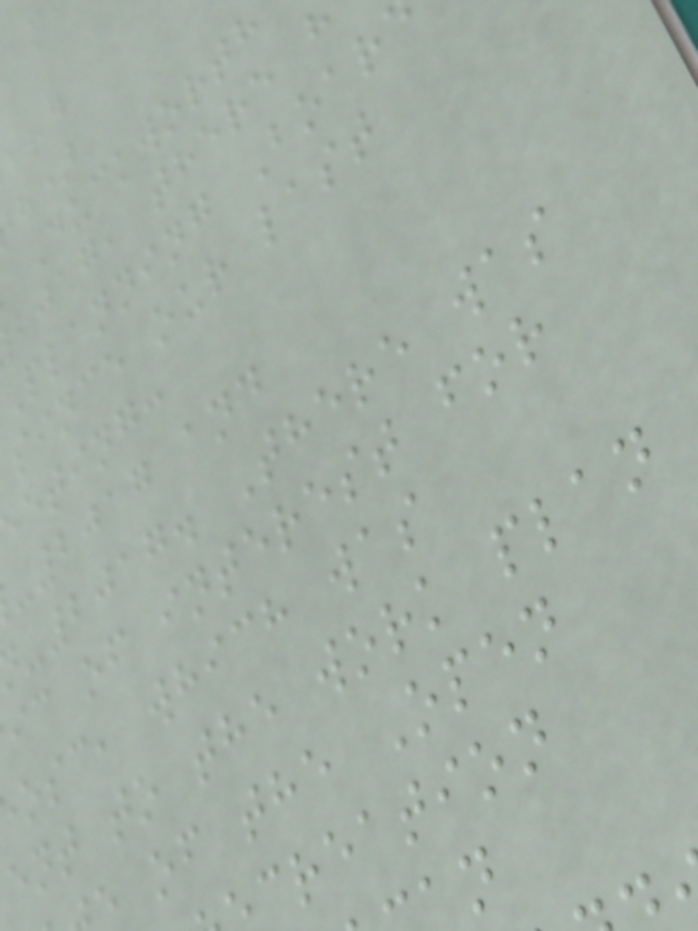Duckworth
bjag, there h
Planning Boar
since our last
eting:
-2017 and
-2017. There was
ic of interest for
osc, which was
ent to the work plan
of the Open
creation
